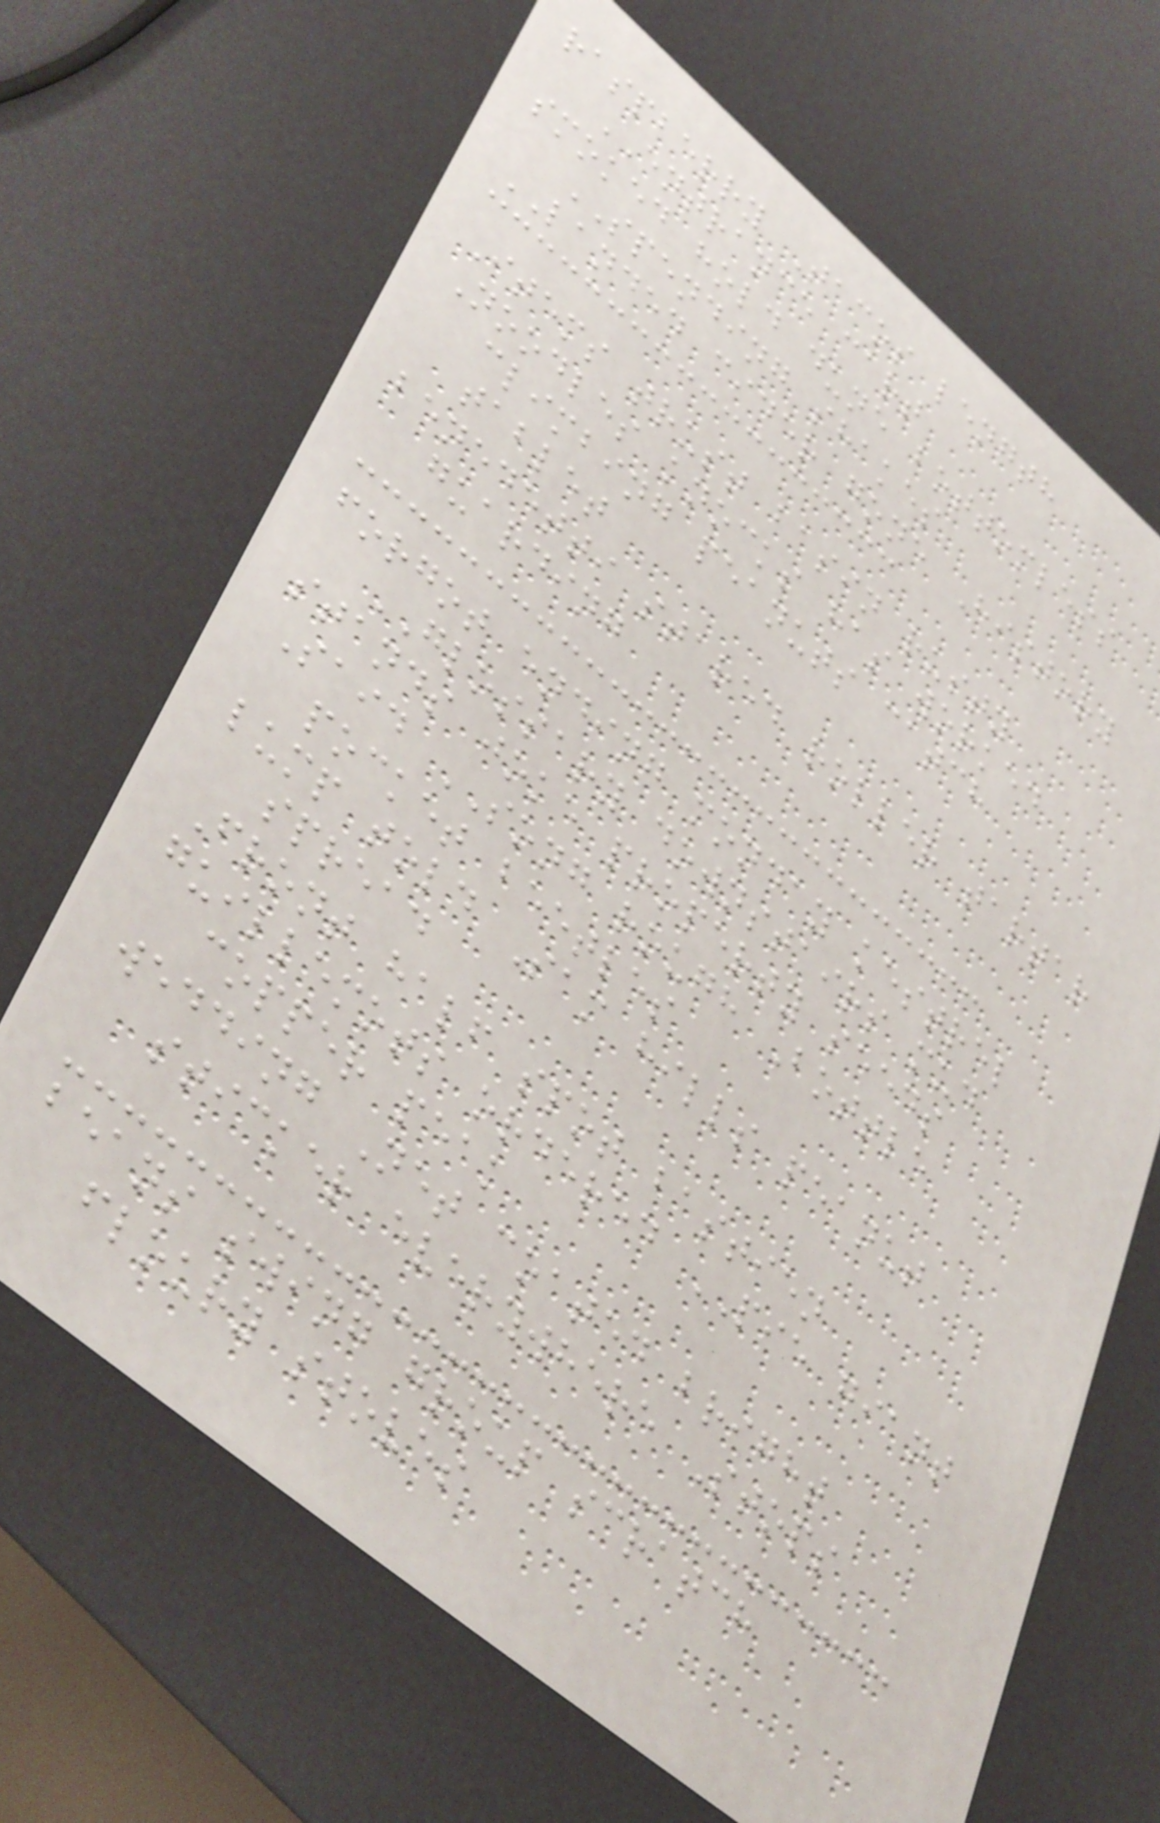raspberry Tacos length
ENTRANCE cart
smoked hold dune bottomless
SPENDING shakes
LANDED cider gone History
Items trust basin rusty
Noodles knocks has worked
climbing peanuts catch
tablet
benedetti stared roller tartar
guarding
forgot ending monday kestrel
GLOSSARY downstairs mud
stands joke property seeds
Said SONG rough Bottle
pocket beetles
lump told Sam hills peanut
spread
Front half spot bastien
guillemots ordered PIE giant
copper peak
wedding Net coated bright
sticker everywhere Stops
beans swing group scratch
floury stoves
